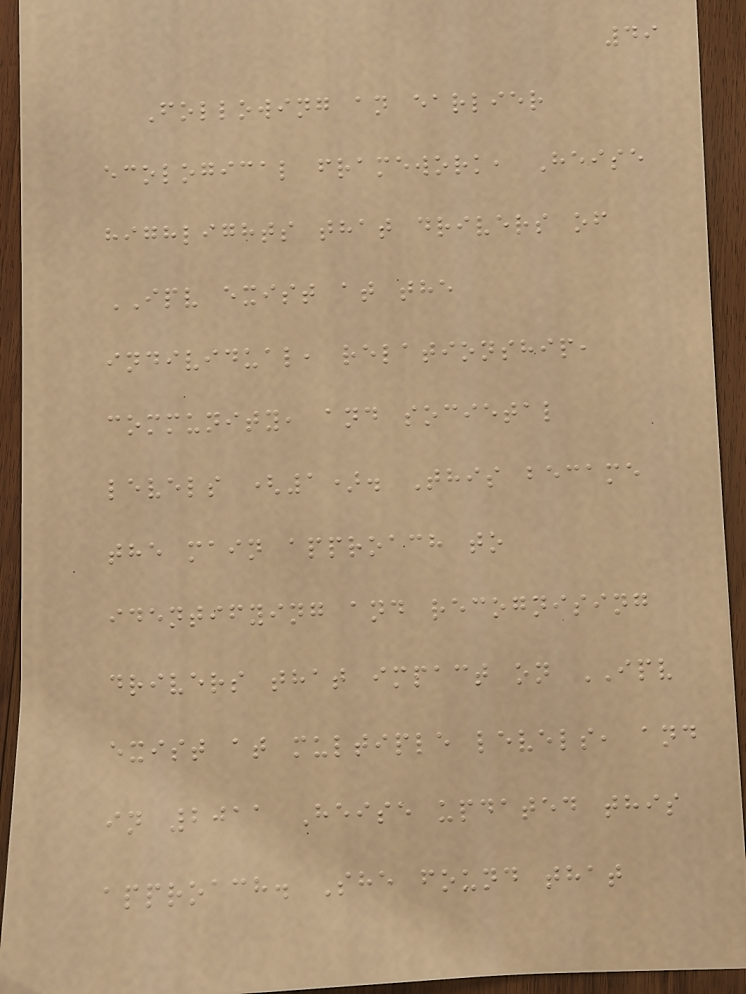49
Following an earlier
ecological framework, Heise
highlights that drivers of
IPV exist at the
individual, relationship,
community, and societal
levels (1). This became
the main approach to
identifying and recognising
drivers that impact on IPV
exist at multiple levels, and
in 2011 Heise updated this
approach. She found that
